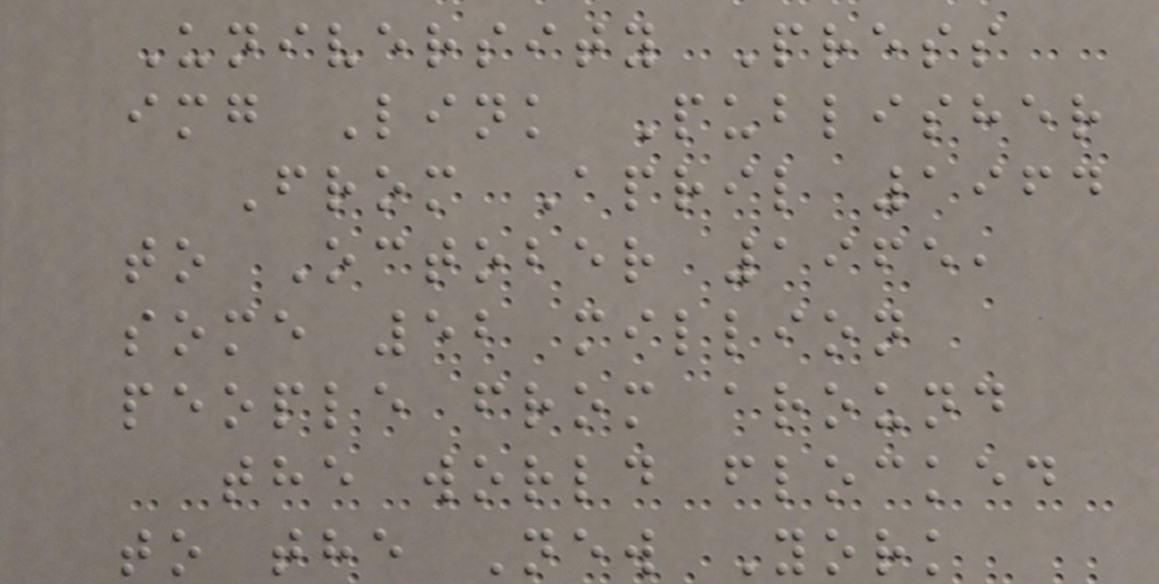University Press
img Link Publisher
From April 1964
to October 1965,
some 52 million
people from around
the world flocked
to the New York
